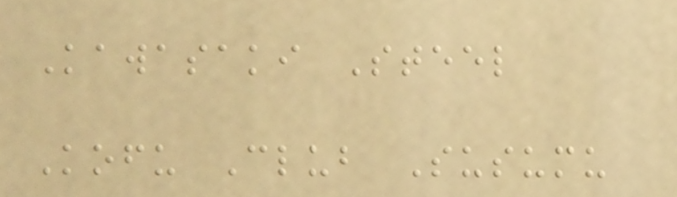Kawasaki Steel
Kofu Club Susumu
